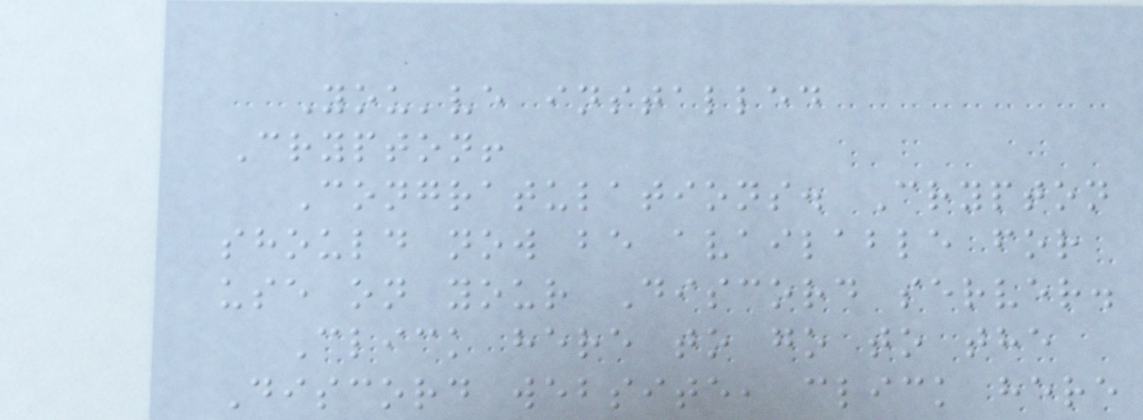You've installed
Crypton!
Congratulations. Crypton
should now be available for
use on your Discord server.
Click here to go to the
Discord website, click here
